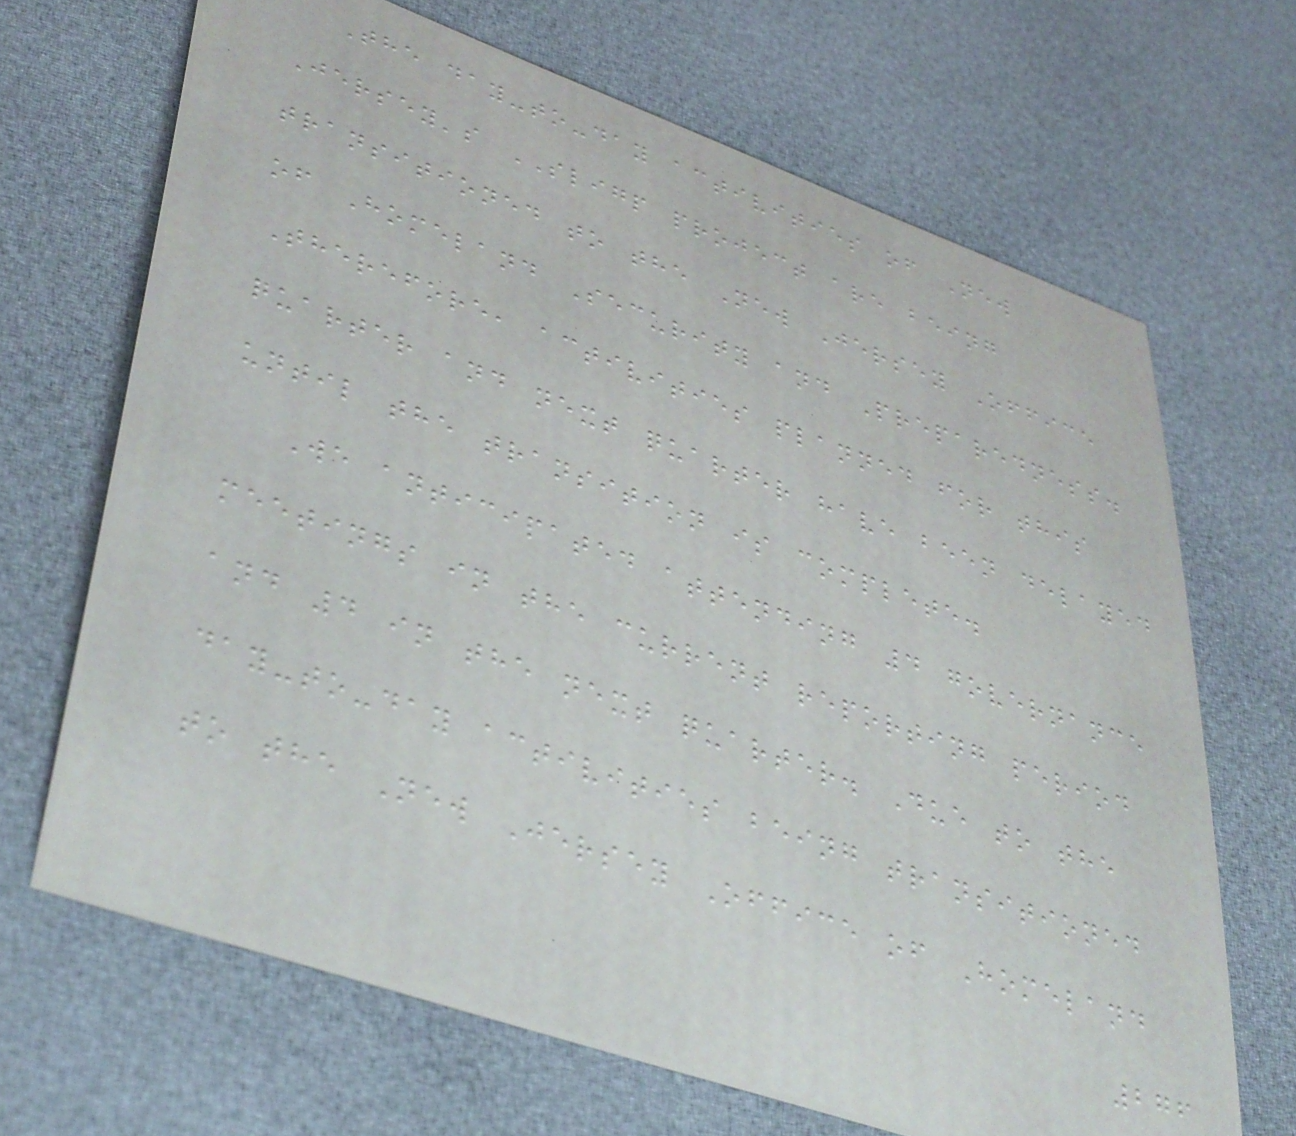The day-to-day activities of New
Jersey's SLIGP project are being
transitioned to the New Jersey Office
of Homeland Security and Preparedness.
Therefore, activities planned for this
quarter and next quarter have been delayed
until the transition is complete.
We anticipated attending 4 governance
meetings in the current reporting period
and 4 in the next quarter. Due to the
day-to-day activities being transitioned
to the New Jersey Office of Homeland
276
